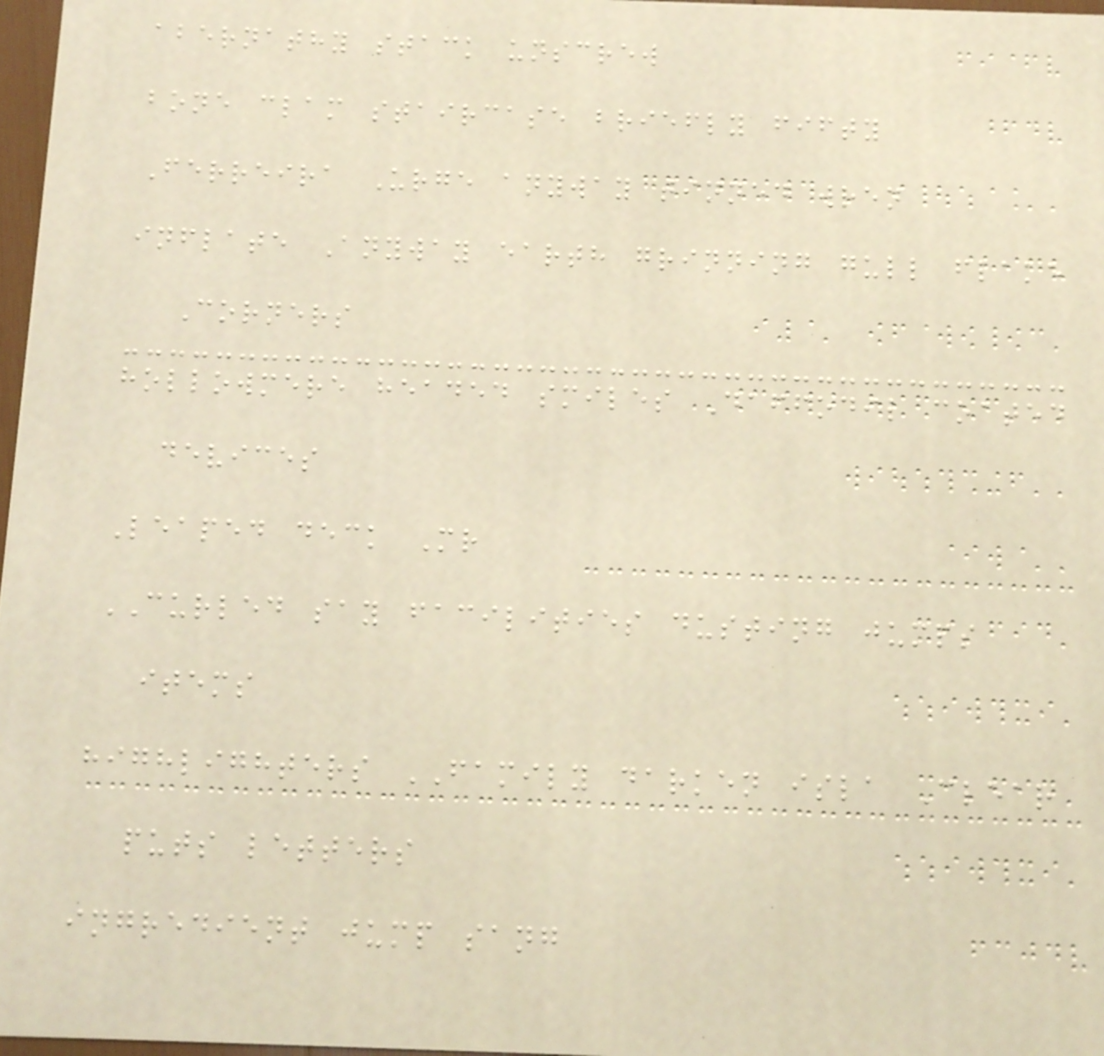abernathy stack unscrew
bone clam staircase briefly fifty
Ferreira Urge anyway tinned wren
inflate Anyway earth grinning gull flake
Corners
hollowmere headed smiles Daffodil coated
devices
Leaped deck Mr
CURLED say facilities dusting jumps
items
highlighters FAMILY darken isla Clear
puts letters
ingredient jump sang
